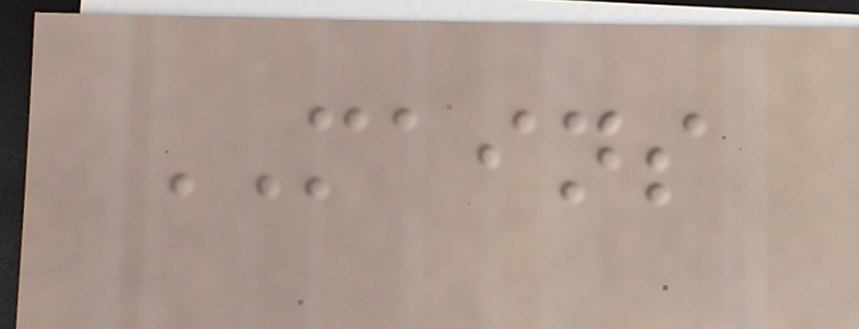MAINS
